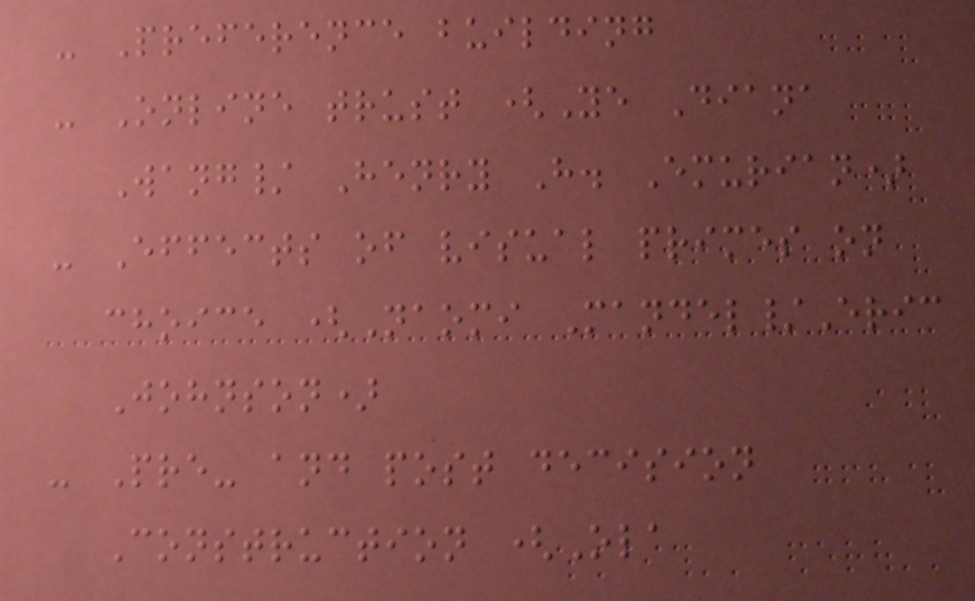- Preference building
- Online trust (Ye Diana
Wang/ Henry H. Emurian)
- Effects of visual primes on
choice (Naomi Mandel/Eric
Johnson)
- Pre- and post decision
Construction (Ola
